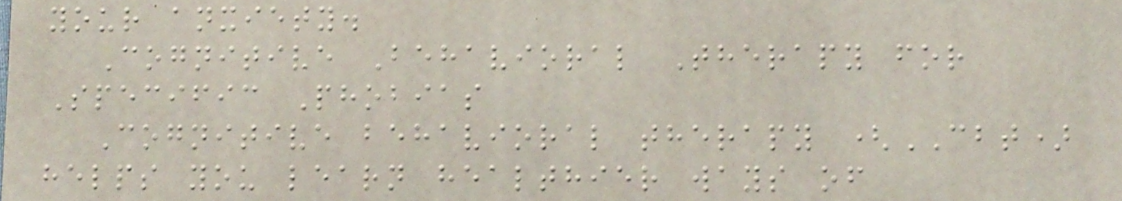your anxiety.
Cognitive Behavioral Therapy for
Specific Phobias
Cognitive behavioral therapy (CBT)
helps you learn healthier ways of
